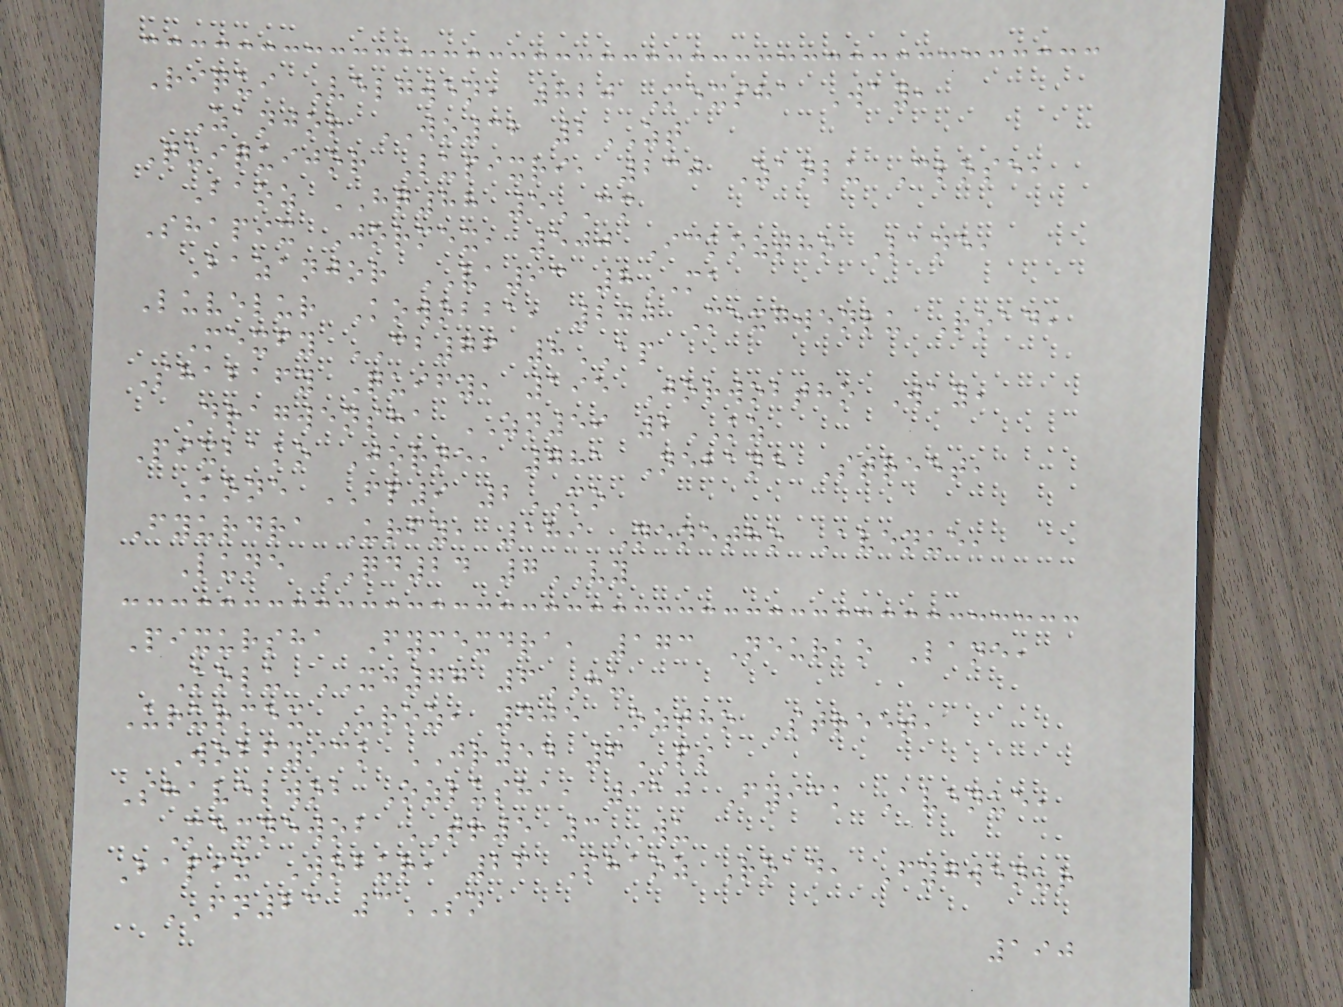Riqui Velgwen, 820 Mexsha Way,
Zanjor WO32 2ZT
Quiquijor Lupixri, 230 Zanlu Close,
Baoz HQ88 5CM
Shapix Jormex, 500 Ickoztho Lane,
Bazanjor VA93 8MA
Luvelur Kowobba, 200 Mexgwenlu Road,
Mexfy CB76 8AP
Shabafy Quify, 195 Jorwobtho Way,
Dragwensha ZN59 2KZ
Pixbako Jorne, 781 Nebane Street,
Kone FP9 2MO
Fyurdra Urfy, 189 Nenetho Avenue,
Lune QD24 7VY
Pixursha Fymexdra, 173 Neurko Lane,
Kolu XJ77 6HU
Ururmex Uroz, 405 Oztho Street,
Wobfyick JR54 6PS
Shavelwob Ozlusha, 910 Fyick Avenue,
Mexnewob TR5 3WU
Bapix Wobur, 26 Shaoz Road, Fygwenur
FN23 3SN
190
